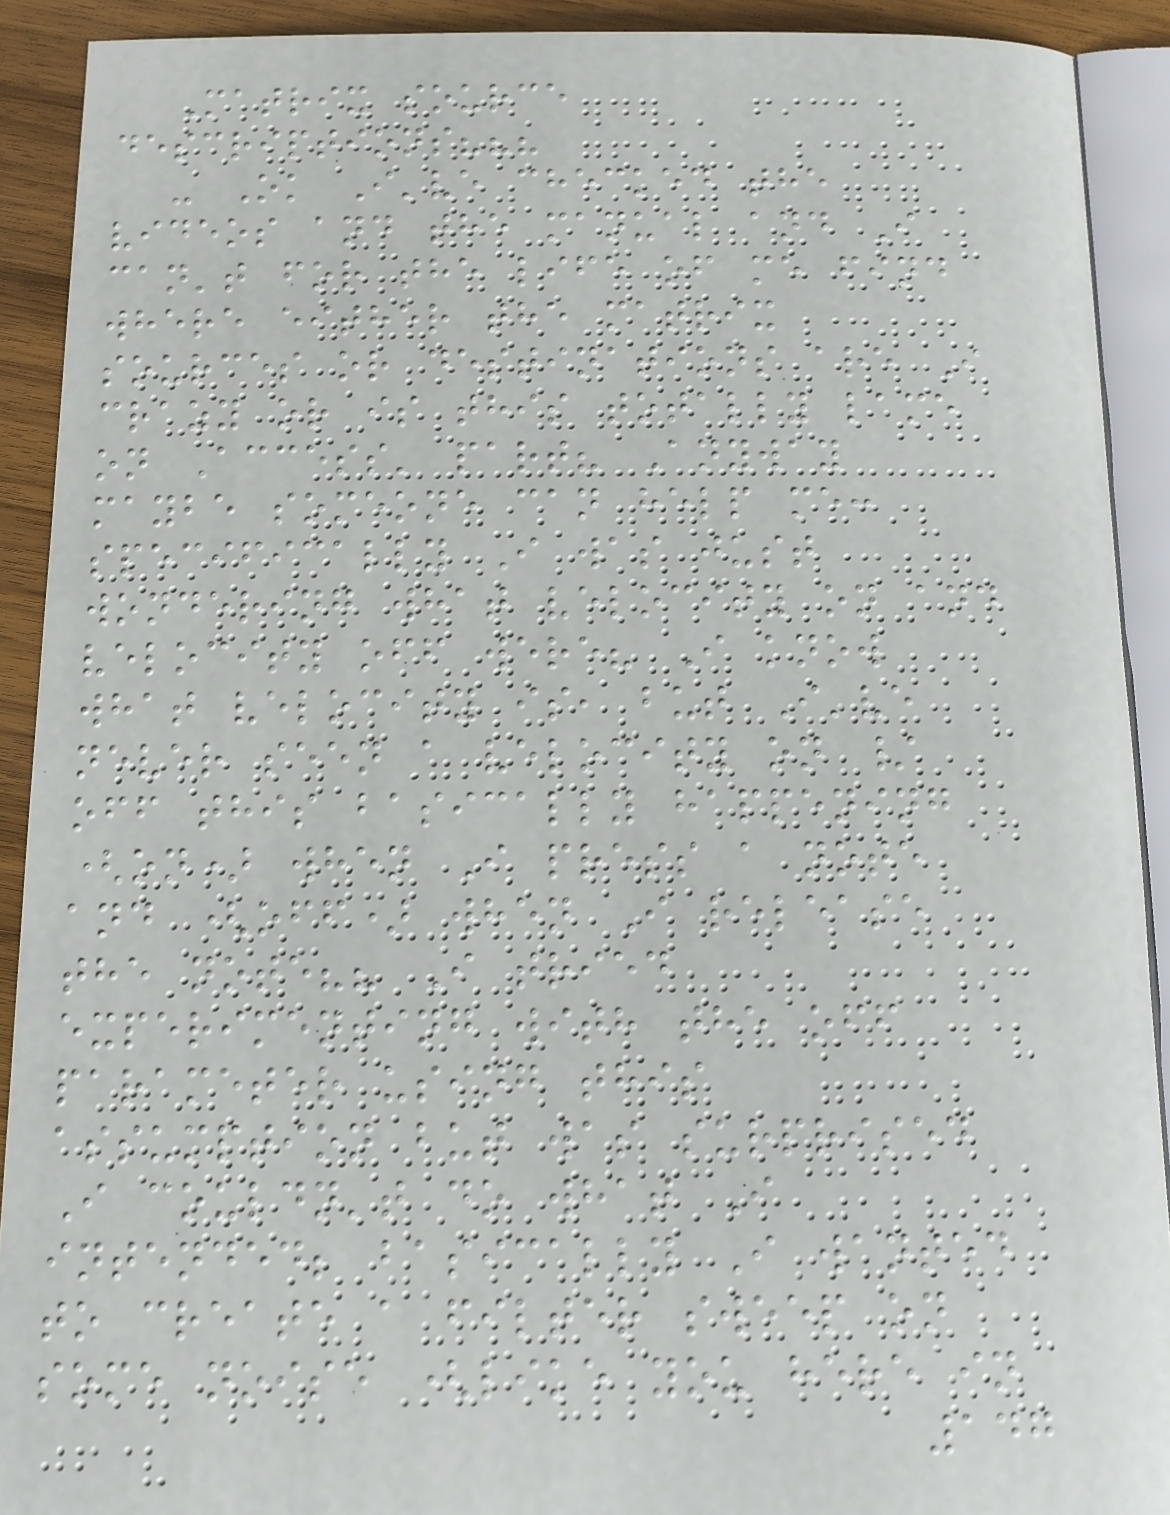Matrix source
descriptions???
- Ok I've checked the
videos and the manual and I
can't for the life of me find
where either the matrix
sources or destinations are I
crazy or is this totally lame
on Access' part? Anyway
maybe someone can help me:
specifically I was just
wondering what velocity on and
velocity off were? I know
what velocity is, but I've
never seen a velocity on /
off this basically happening
(on) when I press a note
and (off) when I release
the note?? I tried
experimenting with the off
parameter using this
assumption but was surprised
I couldn't do what I
intended; basically I wanted
to create a filter sweep on
some noise (like you here in
147
